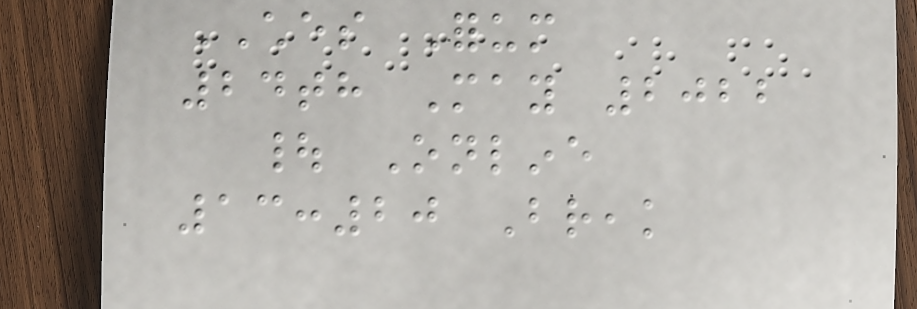CHES Forum
24th May 2022
| Online
13:20 Break
